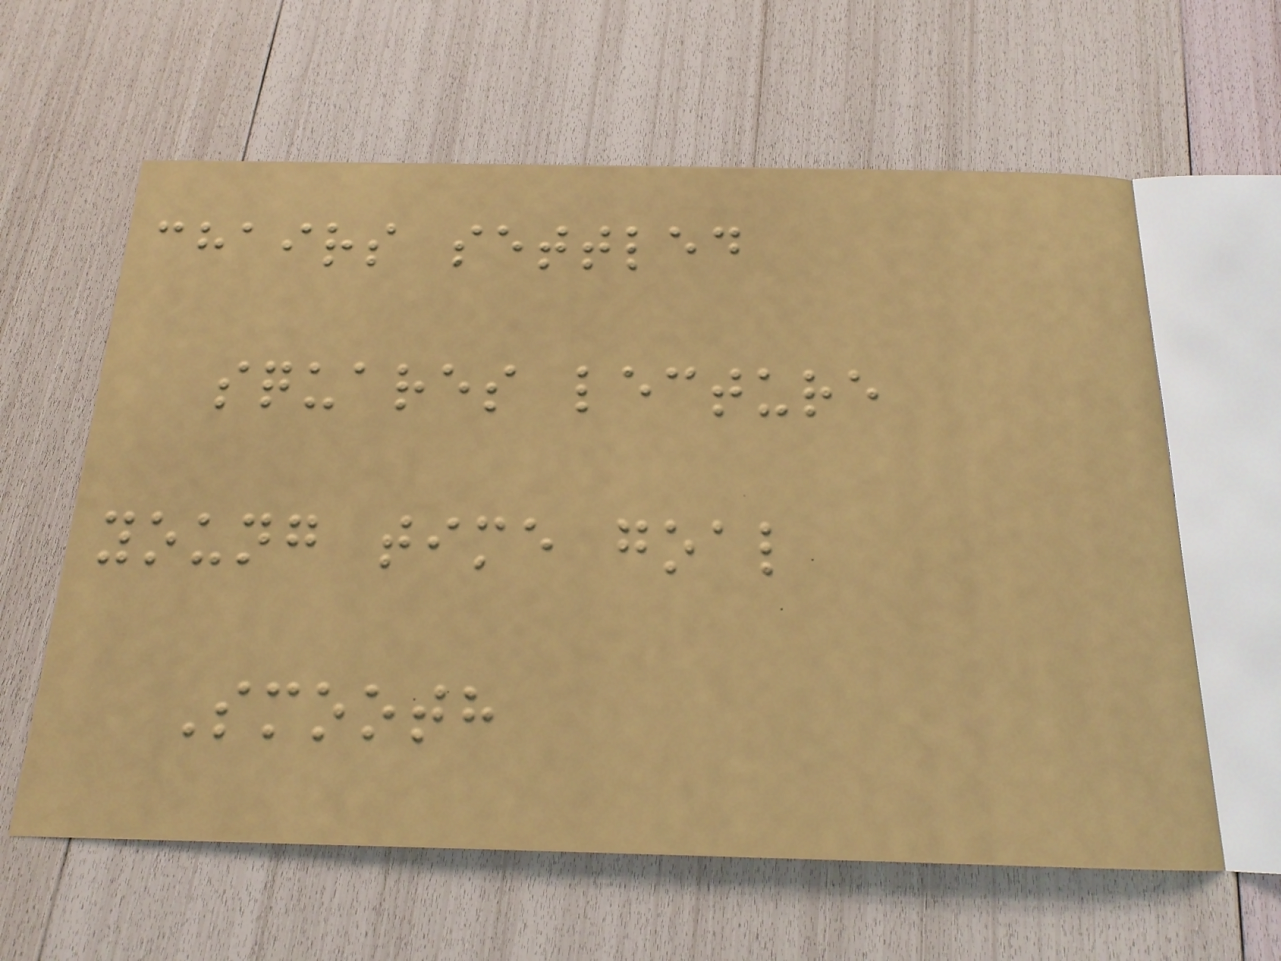chairs settled
squares lecture
young time goal
Smooth
